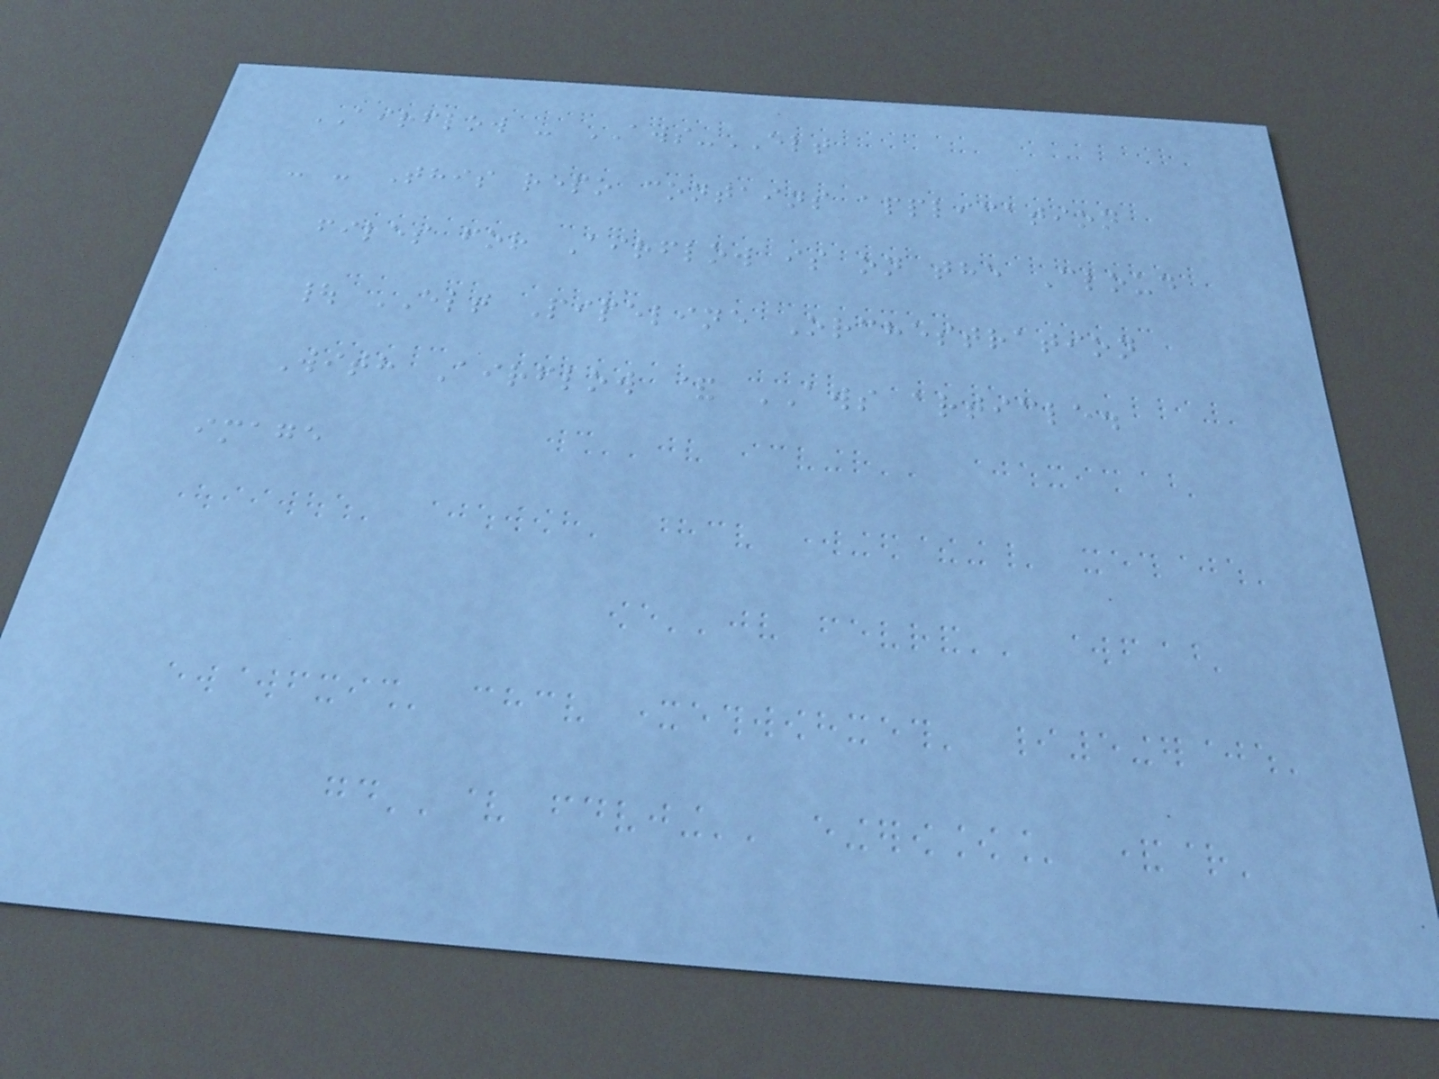AIRFLOW - AWS-ELT
- - This repo contains application
files for Airflow is on the Cloud
| ELT Pipeline Orchestration
With Airflow & AWS article.
image
